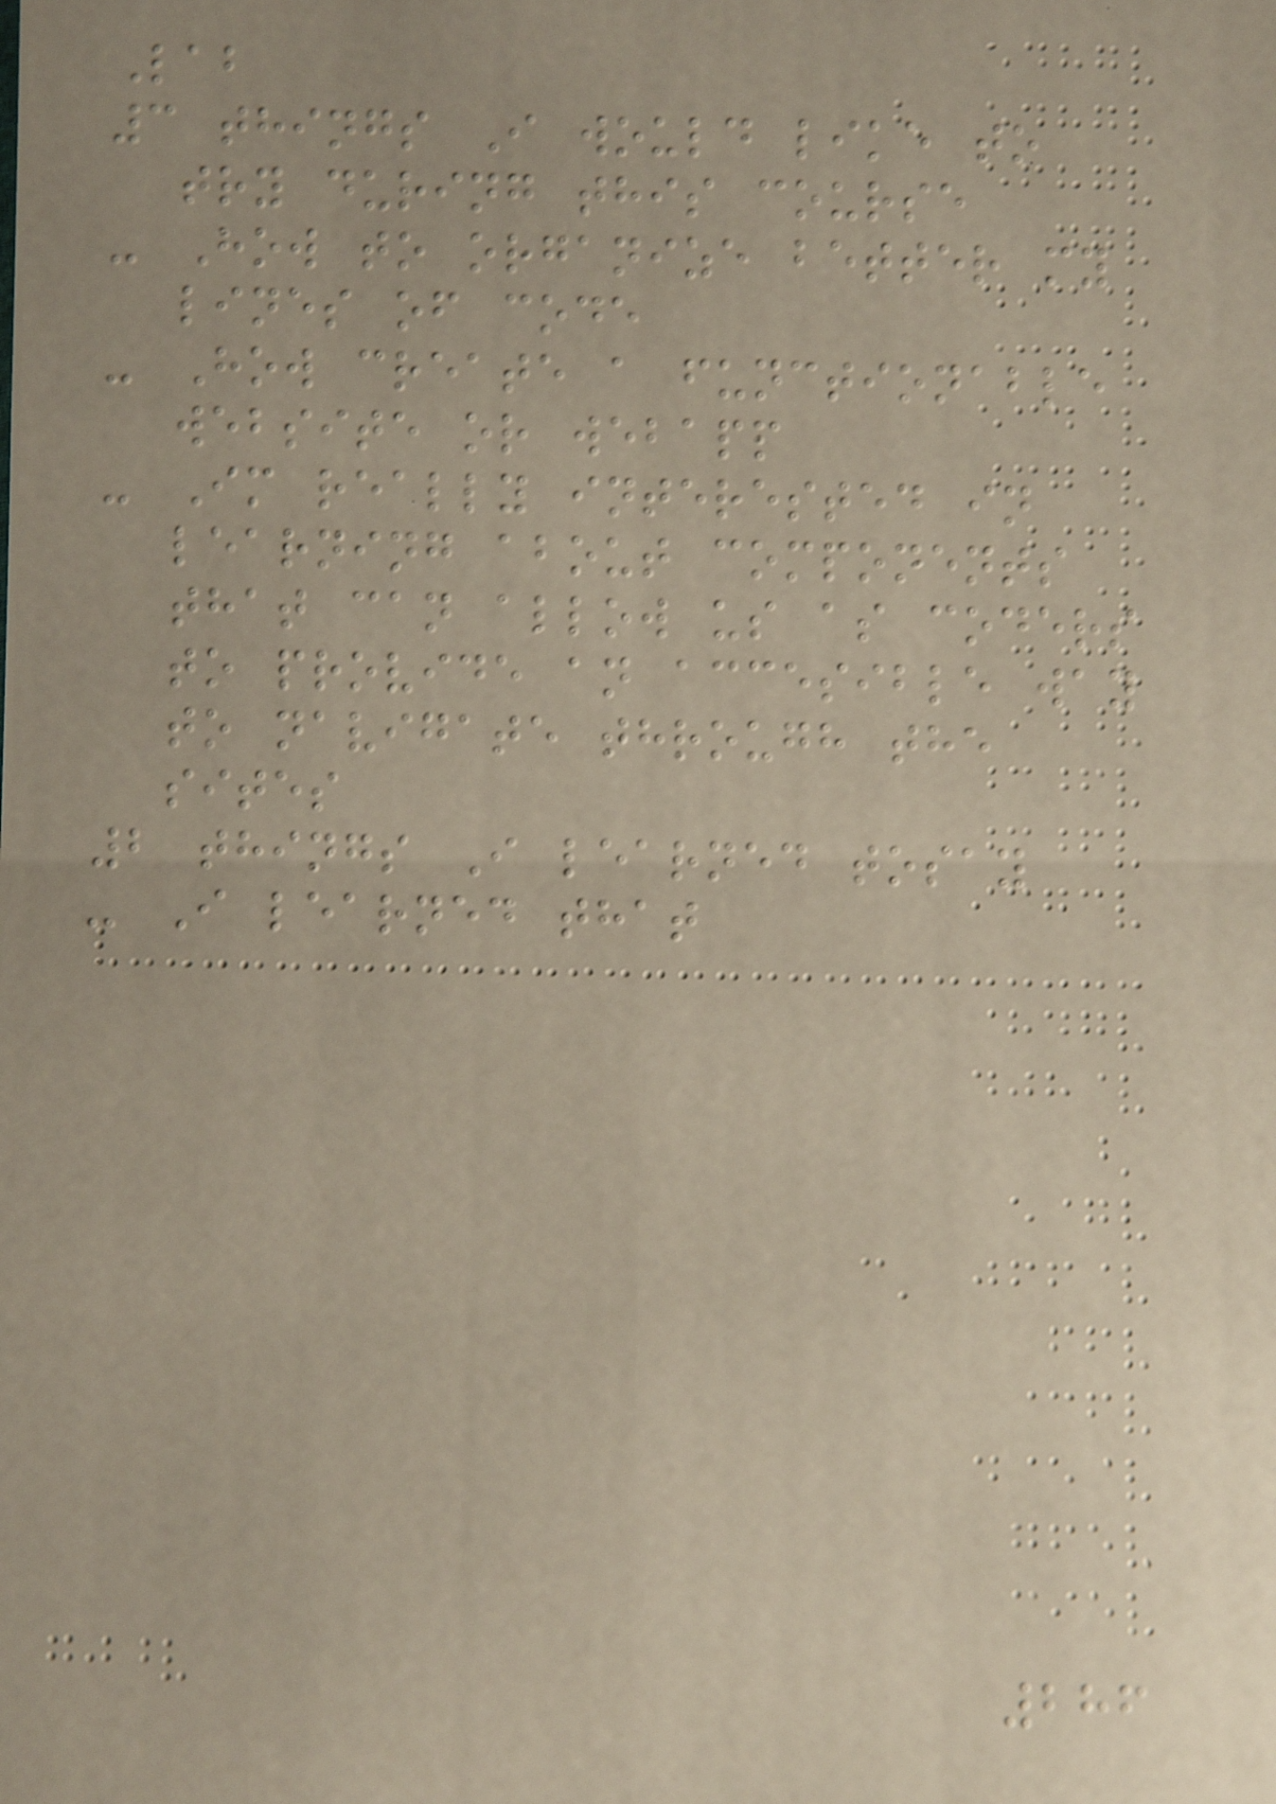Lab
3 things I would like to
try during this course
- How to organize better my
lines of code
- How create a functionable
website or webapp
- Im really interested in
learning about components
that can allow us as coders
to provide an accesible way
to navigate through the
sites
2 things I learned tosay
- I learned that
286
